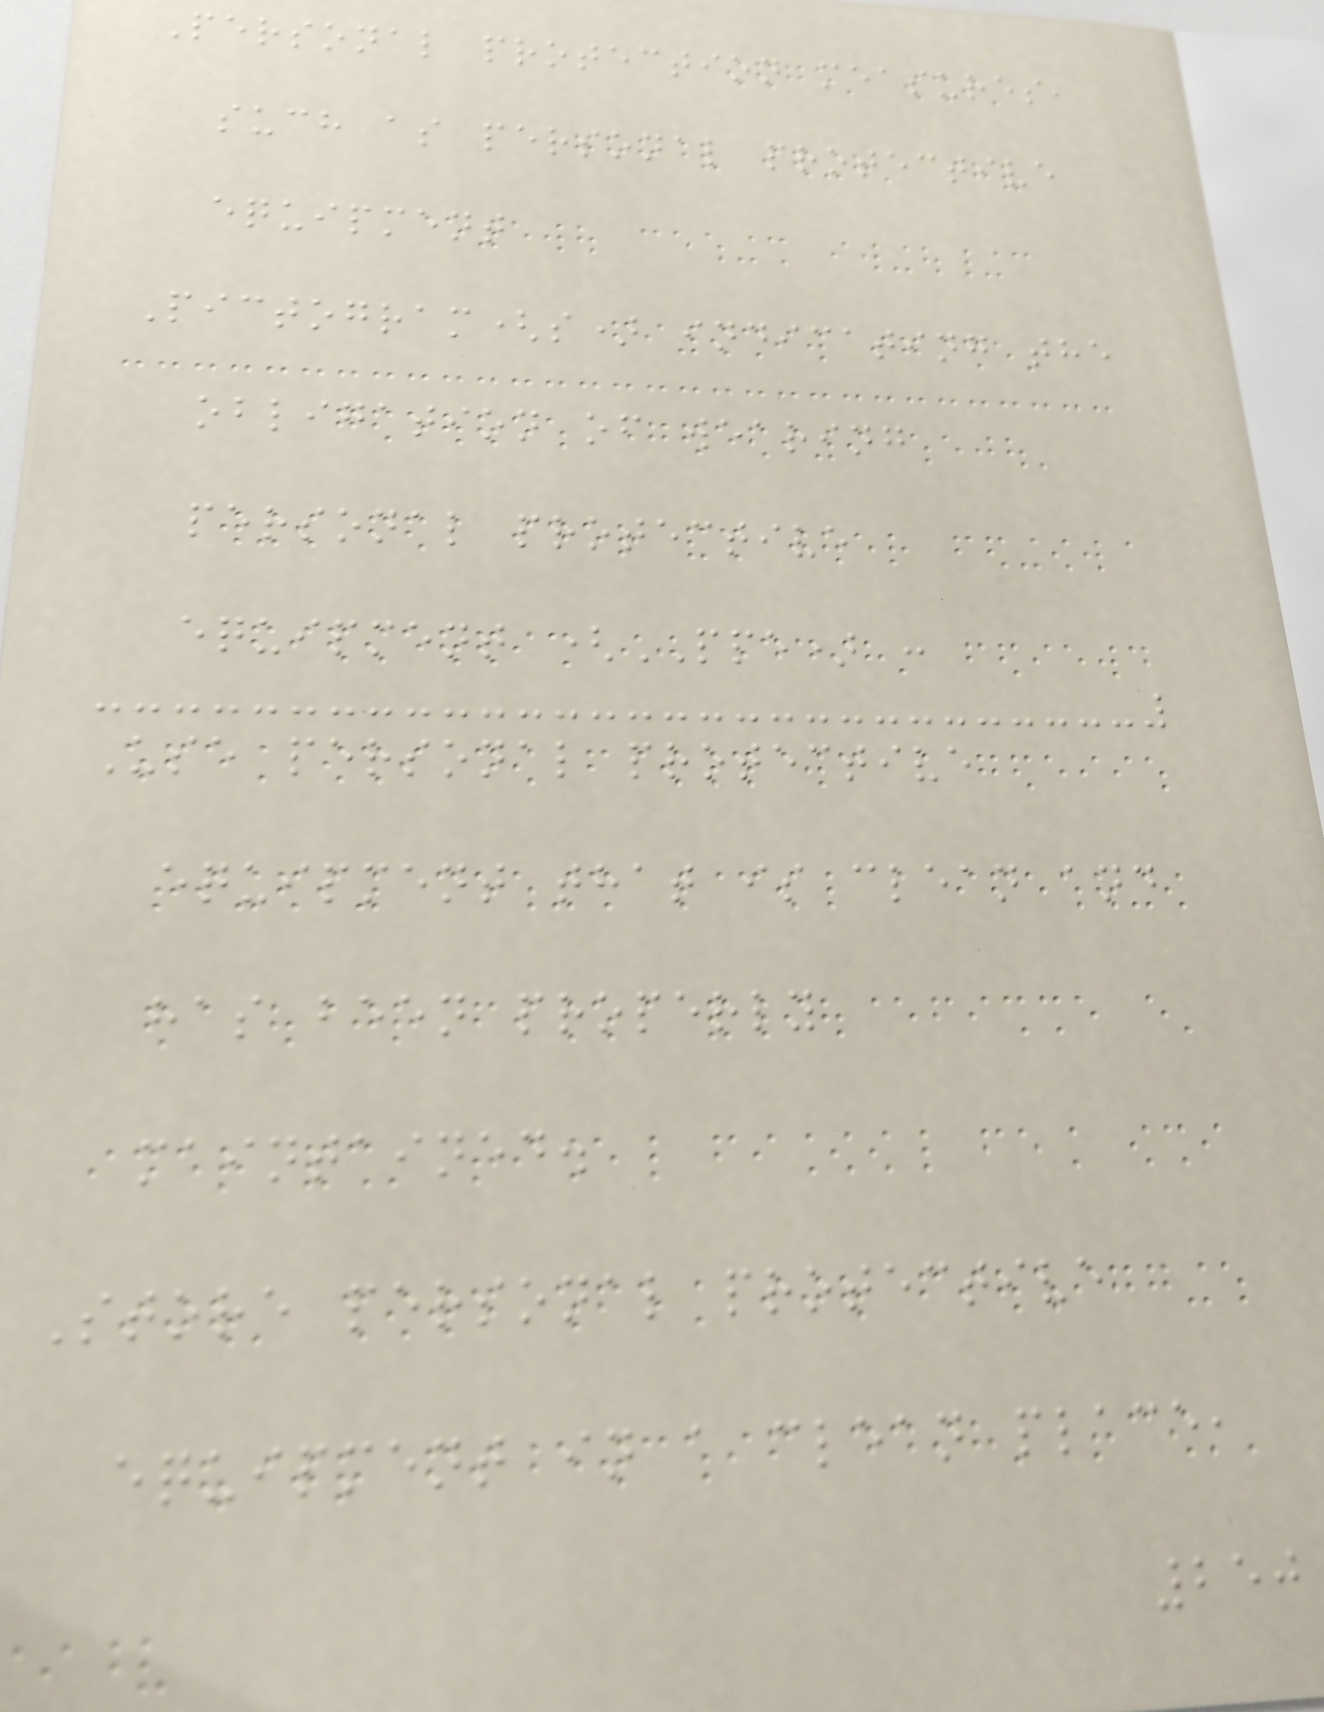Personal protection measures,
such as personal protective
equipment
Pictogram(s) indicating the
obligation of wearing
personal protective
equipment (PPE) :
Use personal protective
equipment that is clean and
has been properly
maintained.
Store personal protective
equipment in a clean place,
250
